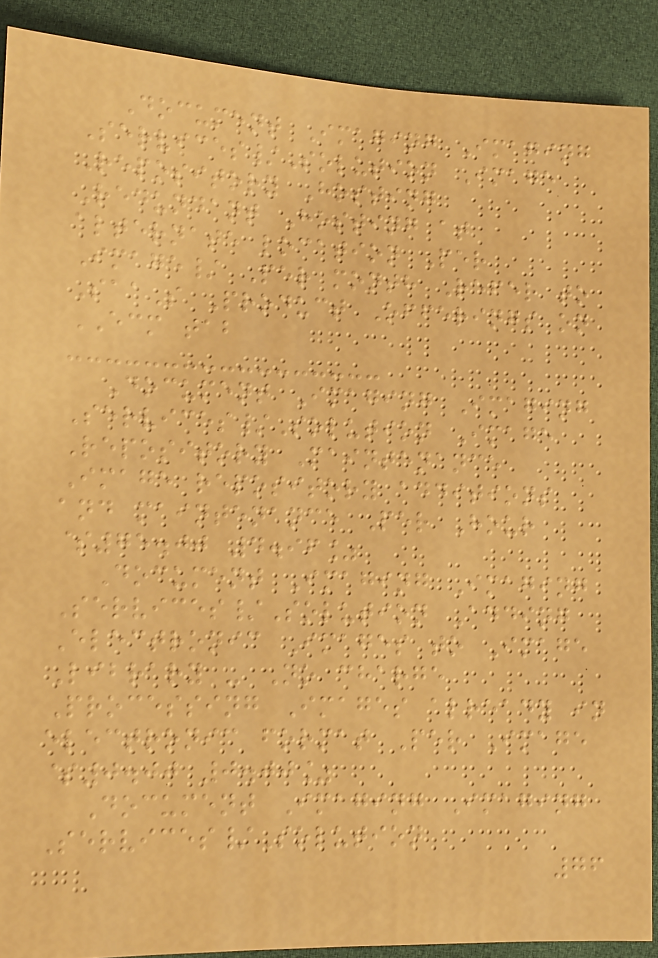Document Imaging Imaging
Services/Solution Image
Repository Hosting
Redundant Hosting at
alternate location Per
Image/ Per month Refer to
SaaS Product Offerings on
ECM tab
Document Imaging Imaging
Services/Solution Image
Repository Maintenance
Image repository additions
and maintenance Per Hour
$75.00 4.96%
Document Imaging Imaging
Services/Solution Adding
Electronic Images to Image
Library - No charge
Processing Images already in
electronic format Per Image
$0.00 0.00%
Document Imaging Imaging
Services/Solution
76
